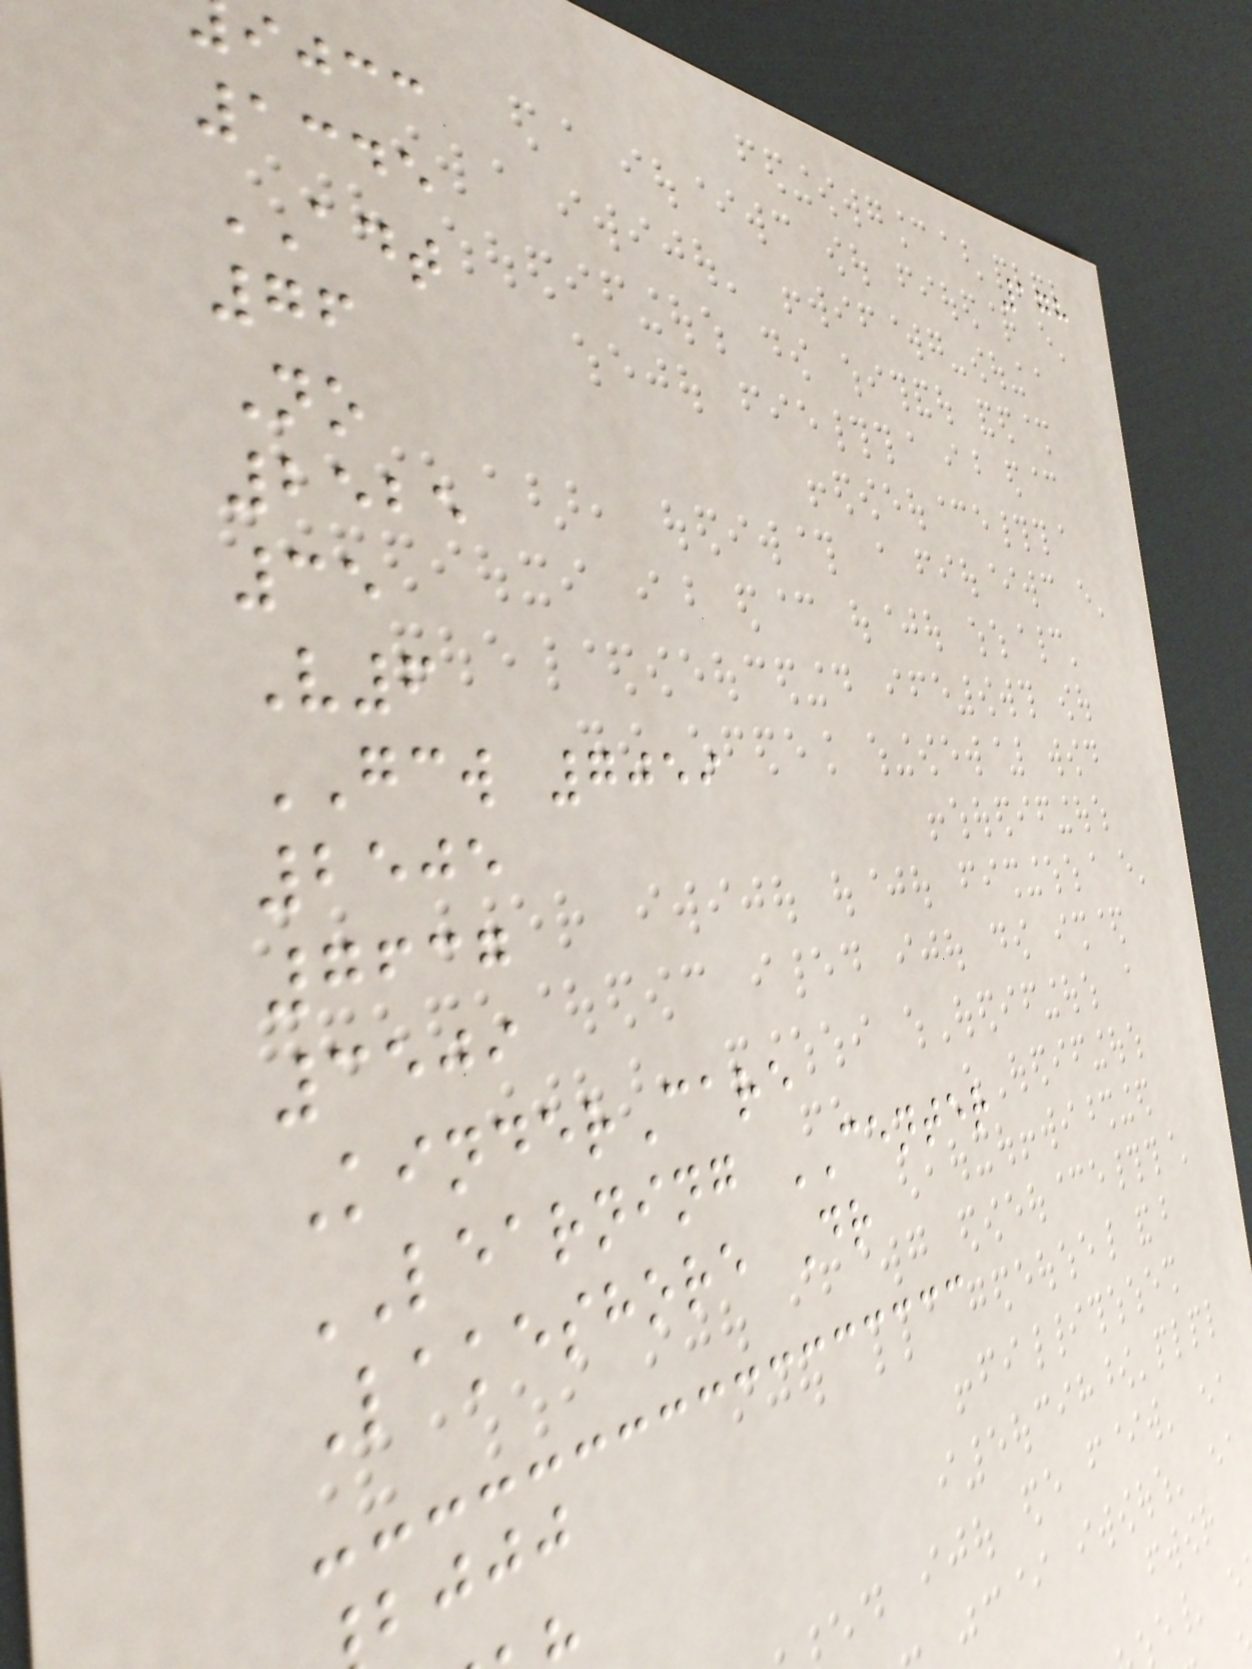178
ijcc
1345
ADT
76
No
2525
35
V6
GCW 7059
2505
7637
3509
KinderCare
LEARNING CENTER
Lakeshore Dr
bjjj
